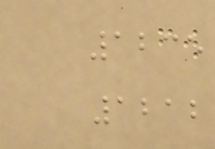1235
1212
